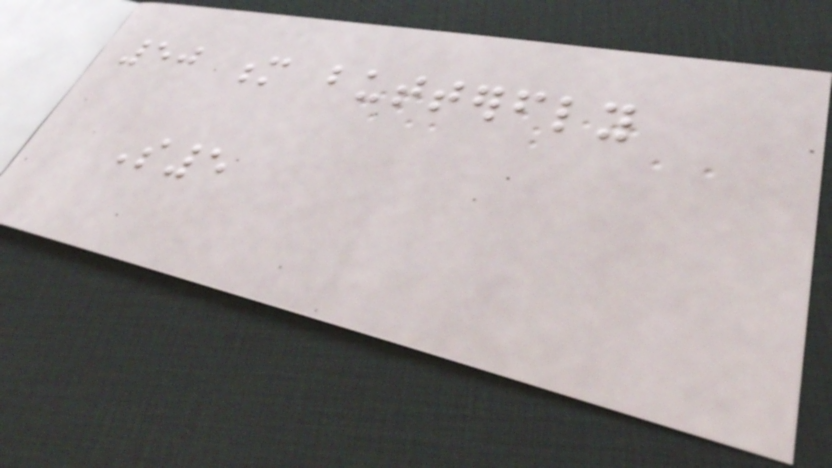50 m butterfly
S5
